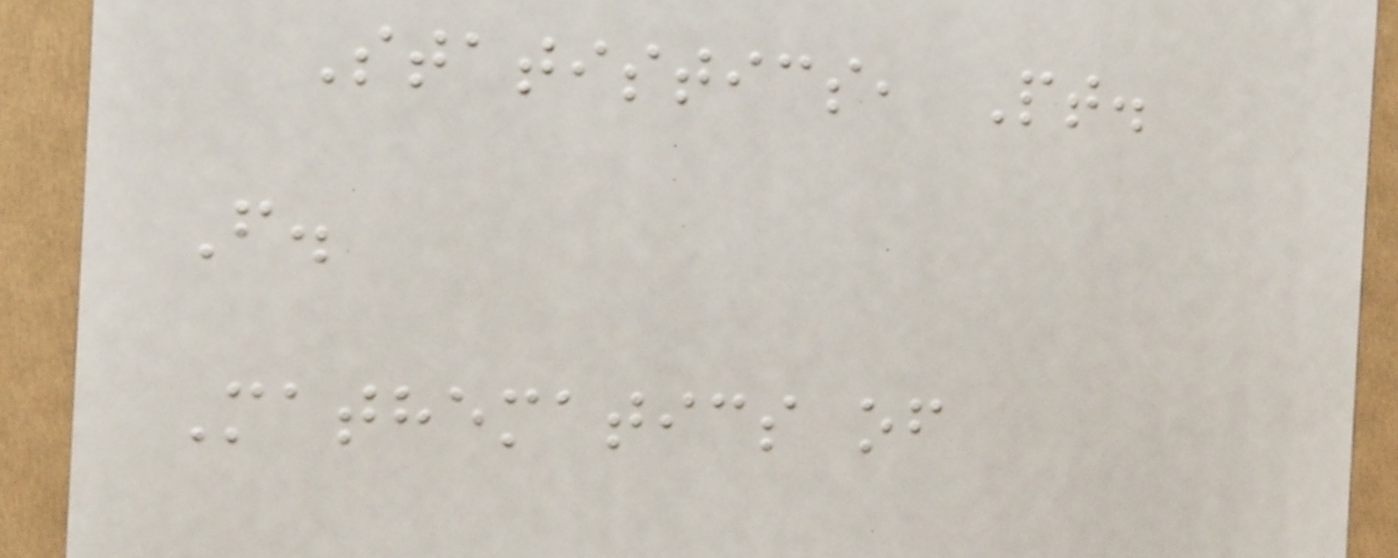Statistics, Pt.
F.
Mathematics of
